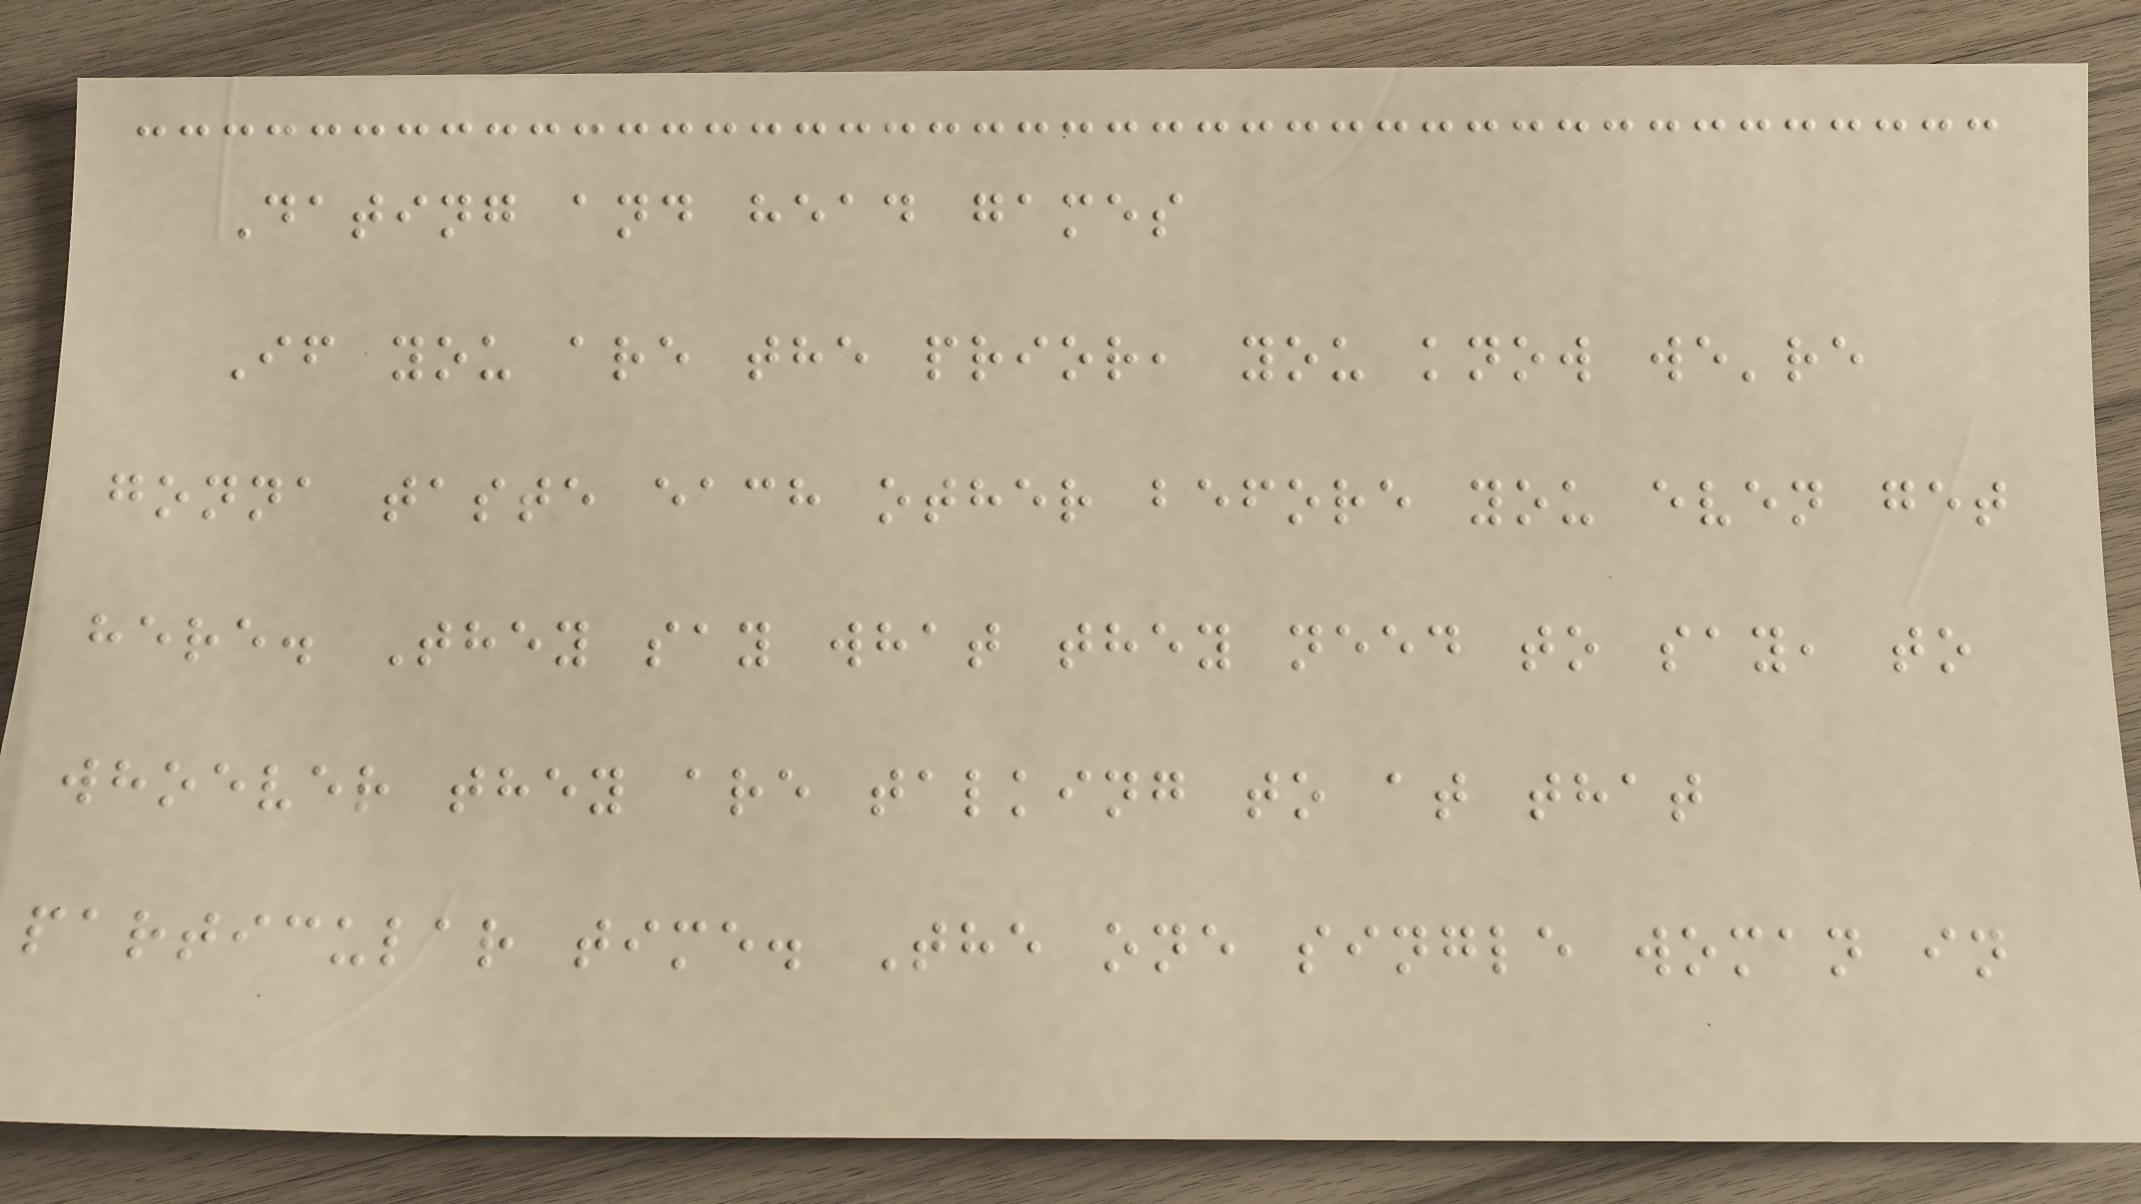Dating and head games
If you are the prior, you know we're
gonna taste each other before you even get
here. They say what they need to say, to
whoever they are talking to at that
particular time. The one single woman in
